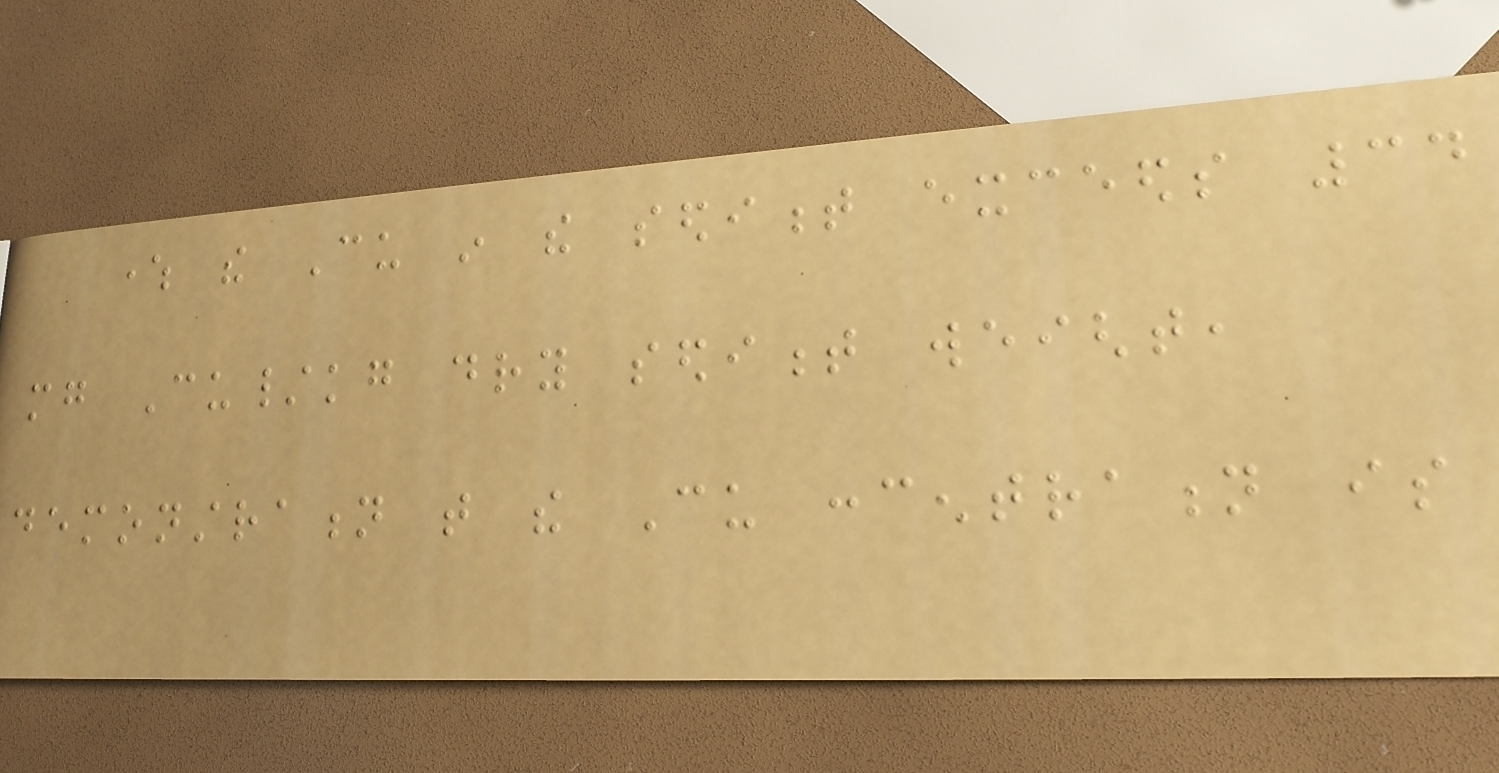where the Cu in the sediment exceeds 34
mg Cu/kg dry sediment weight,
demonstration that the Cu concentration is
